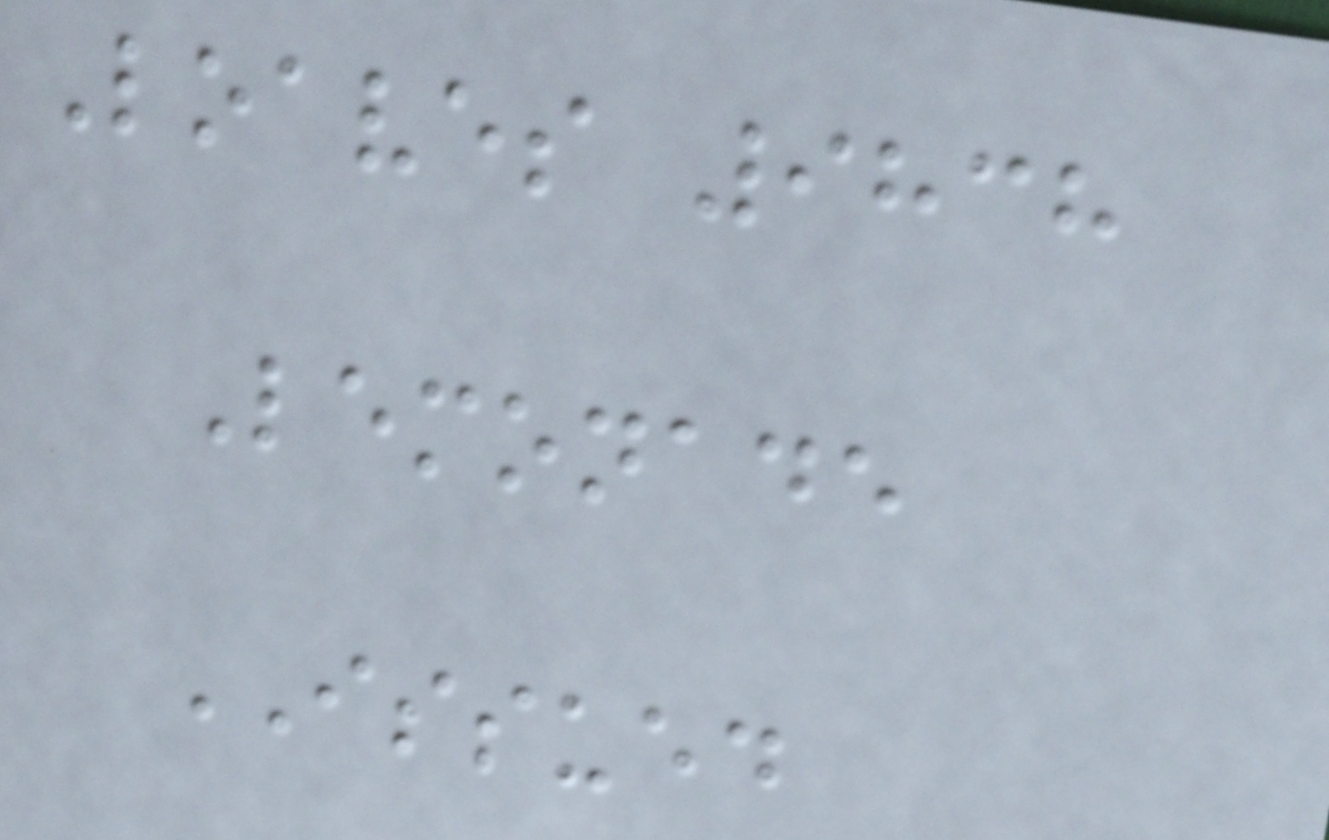Loaves 9838
Lemonade
ISSUED
